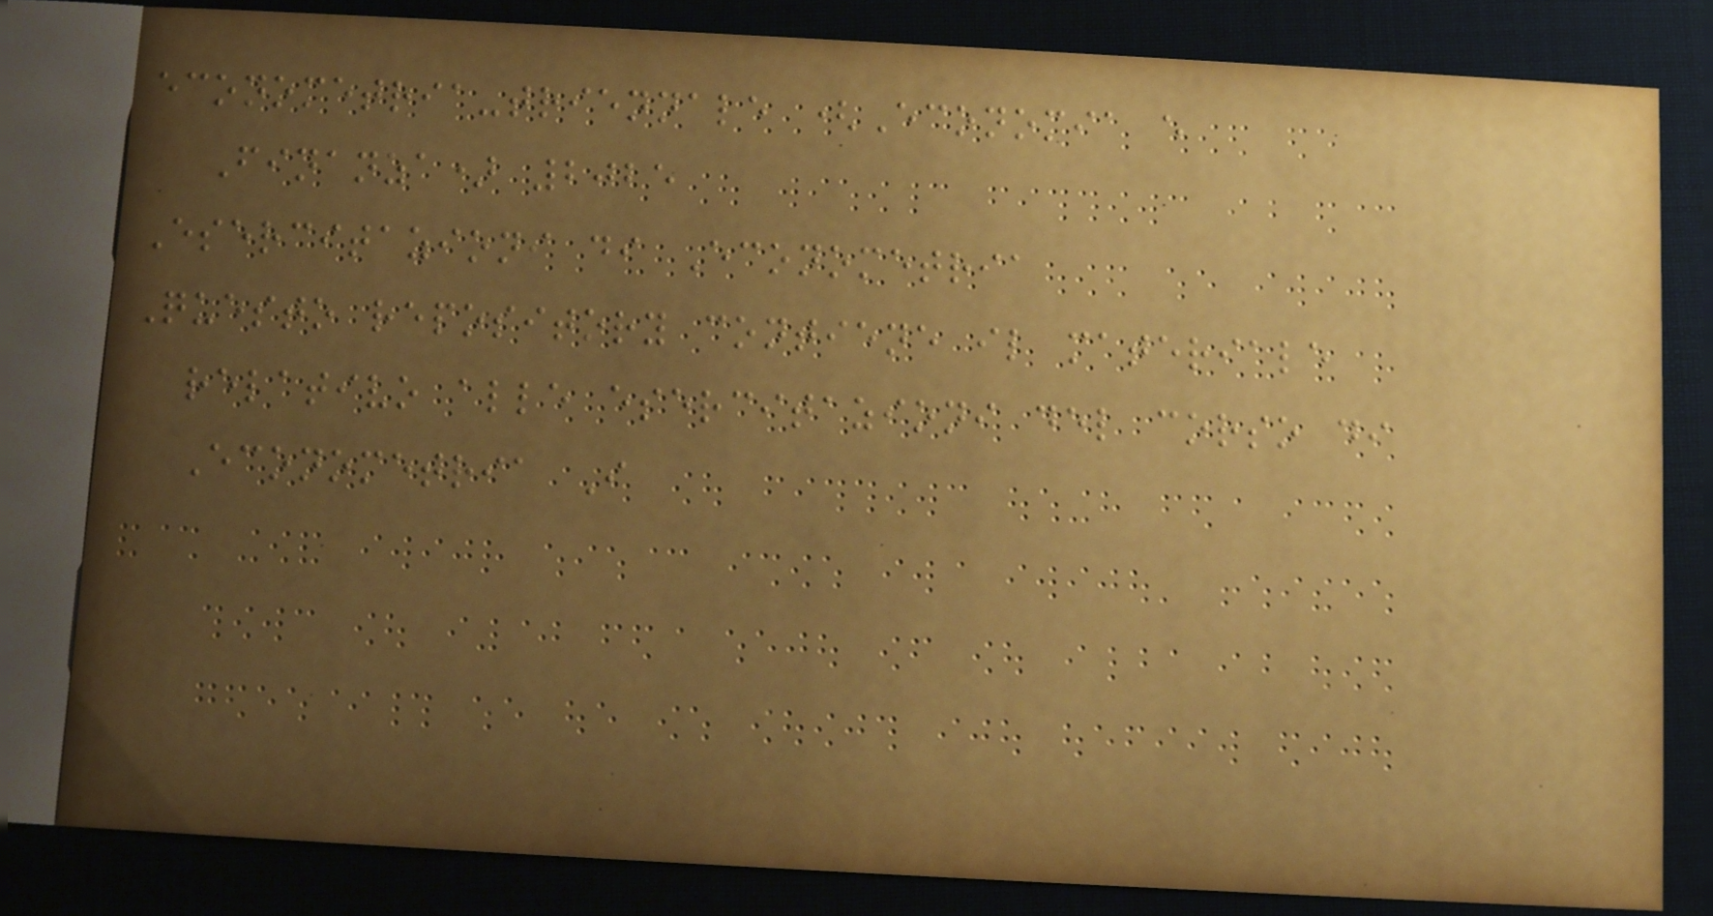econometria-triennale (Economia e
Finanza) 2025
Esercitazioni di Econometria
Questo repository contiene il materiale
relativo alle esercitazioni del corso di
Econometria I
